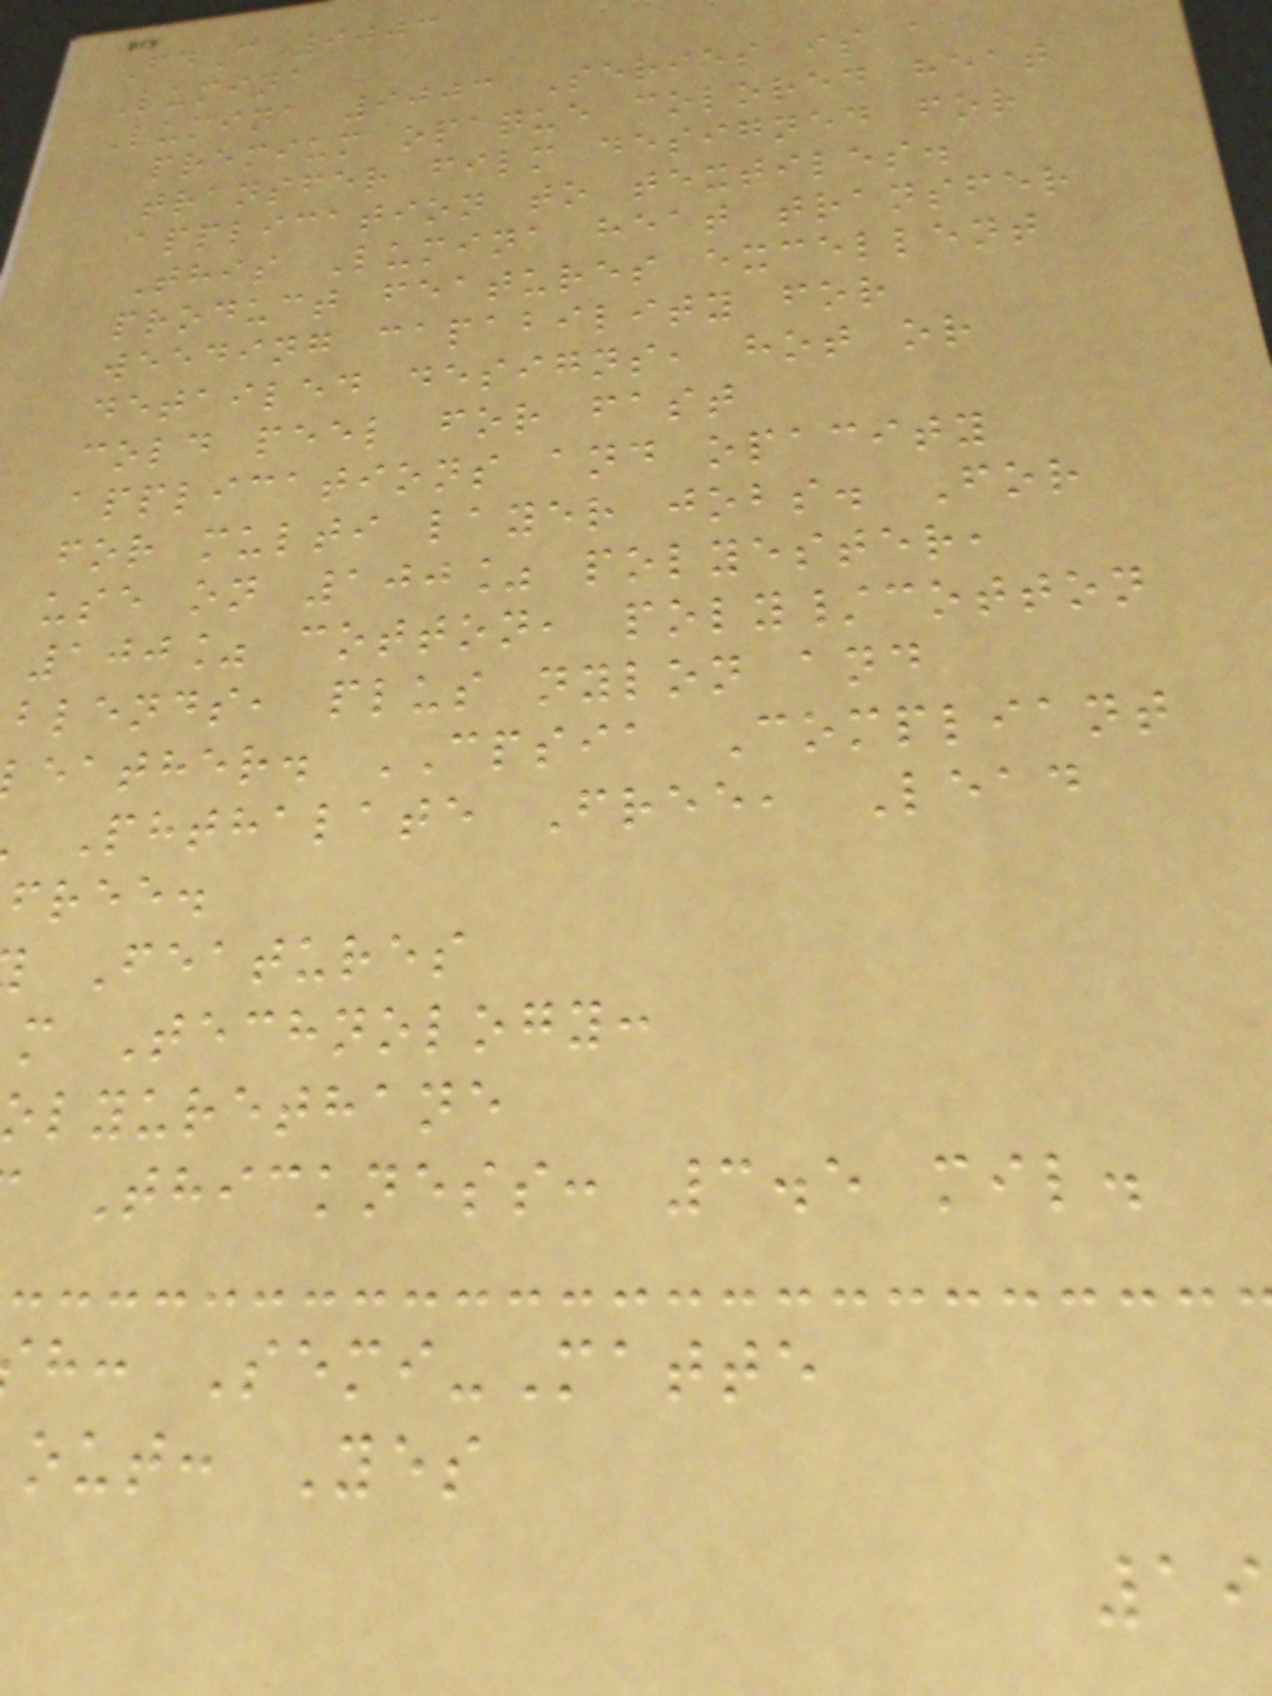FdC 9003
Lumina
Lumina 9003 Series is a
premium opaque colored heat
transfer film designed for
application to textiles.
This Lumina heat transfer
product features excellent
weeding capability for
detailed designs, hot or
cold peel for fast
applications and opacity
for multi layer jobs. For
use on 100% polyester,
100% cotton, poly/cotton
blends, plus nylon and
eather. CPSIA Compliant
Phthalate Free, Lead
free.
Features
m Technology:
lyurethane
Thickness: 3.5 mil.
h: Semi-Matte
out: Yes
